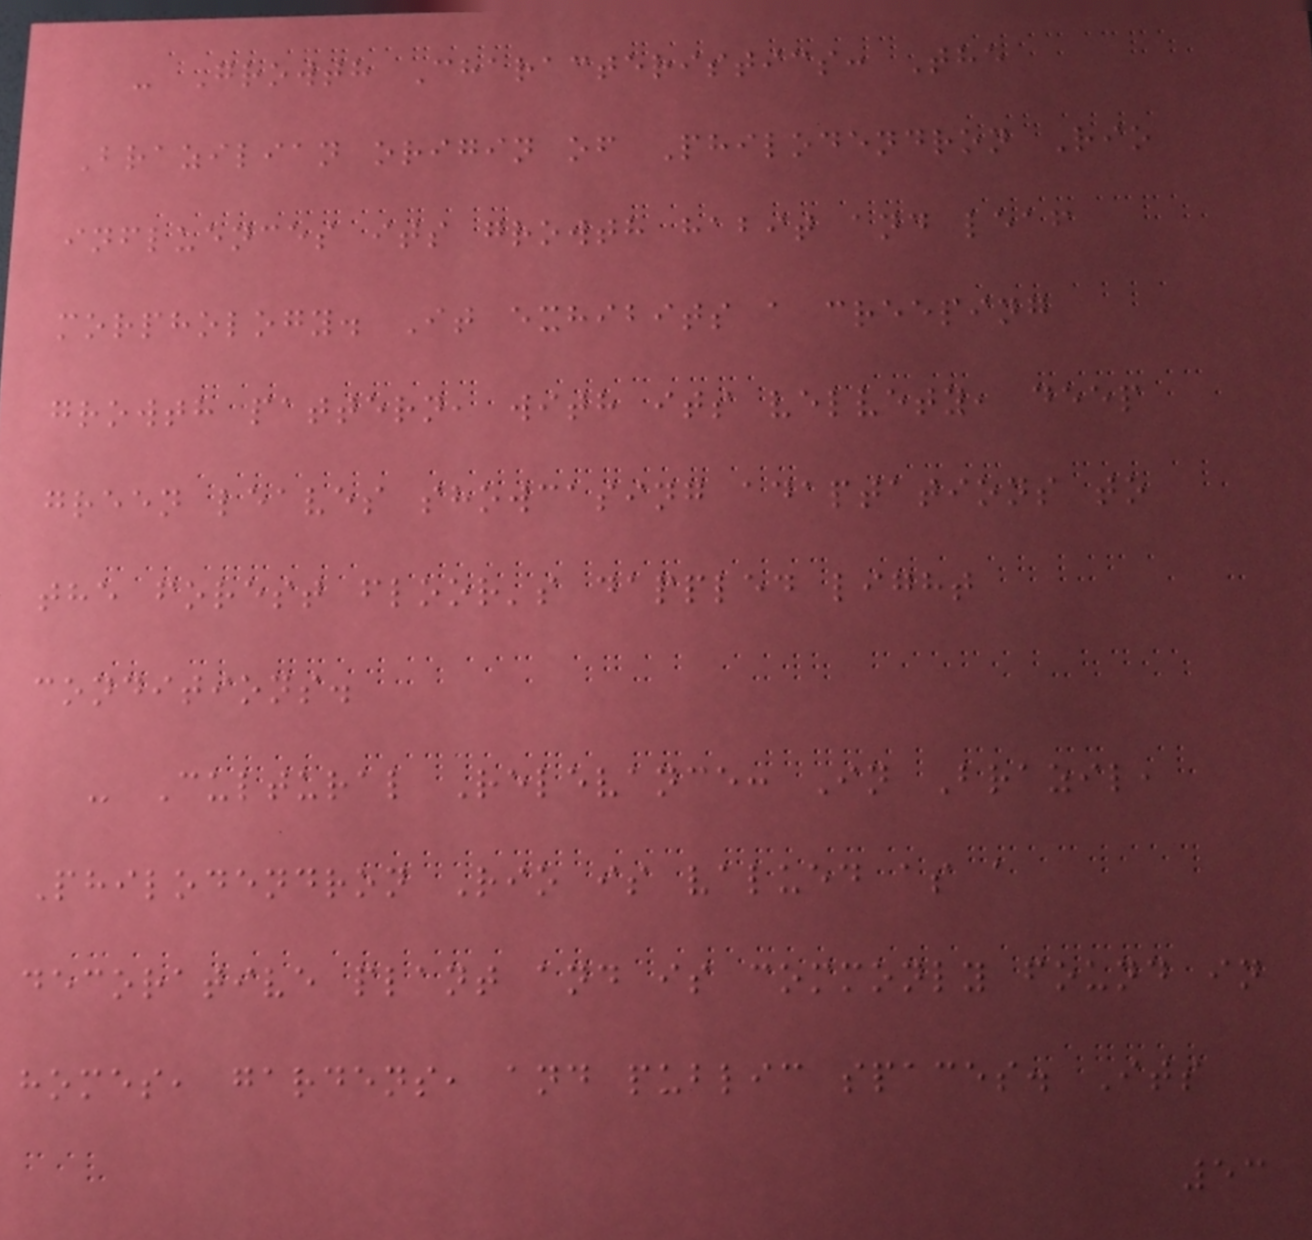- Growth Characteristics: The
Brazilian origin of Philodendron Rio
influences its growth habit and leaf
morphology. It exhibits a creeping
growth pattern, with its velvety, deep
green leaves showcasing adaptations to
the forest floor's dappled light
conditions.
- Cultural Relevance: In Brazil,
Philodendron Rio is valued as a
decorative plant and is commonly found in
homes, gardens, and public spaces. Its
53
